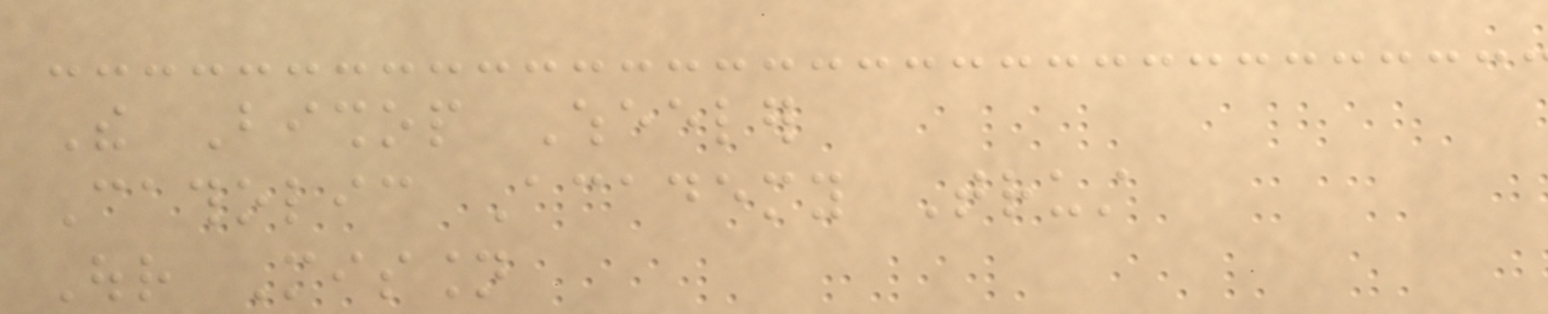The Bishop Wheeler
Catholic Academy Trust
Our Mission
